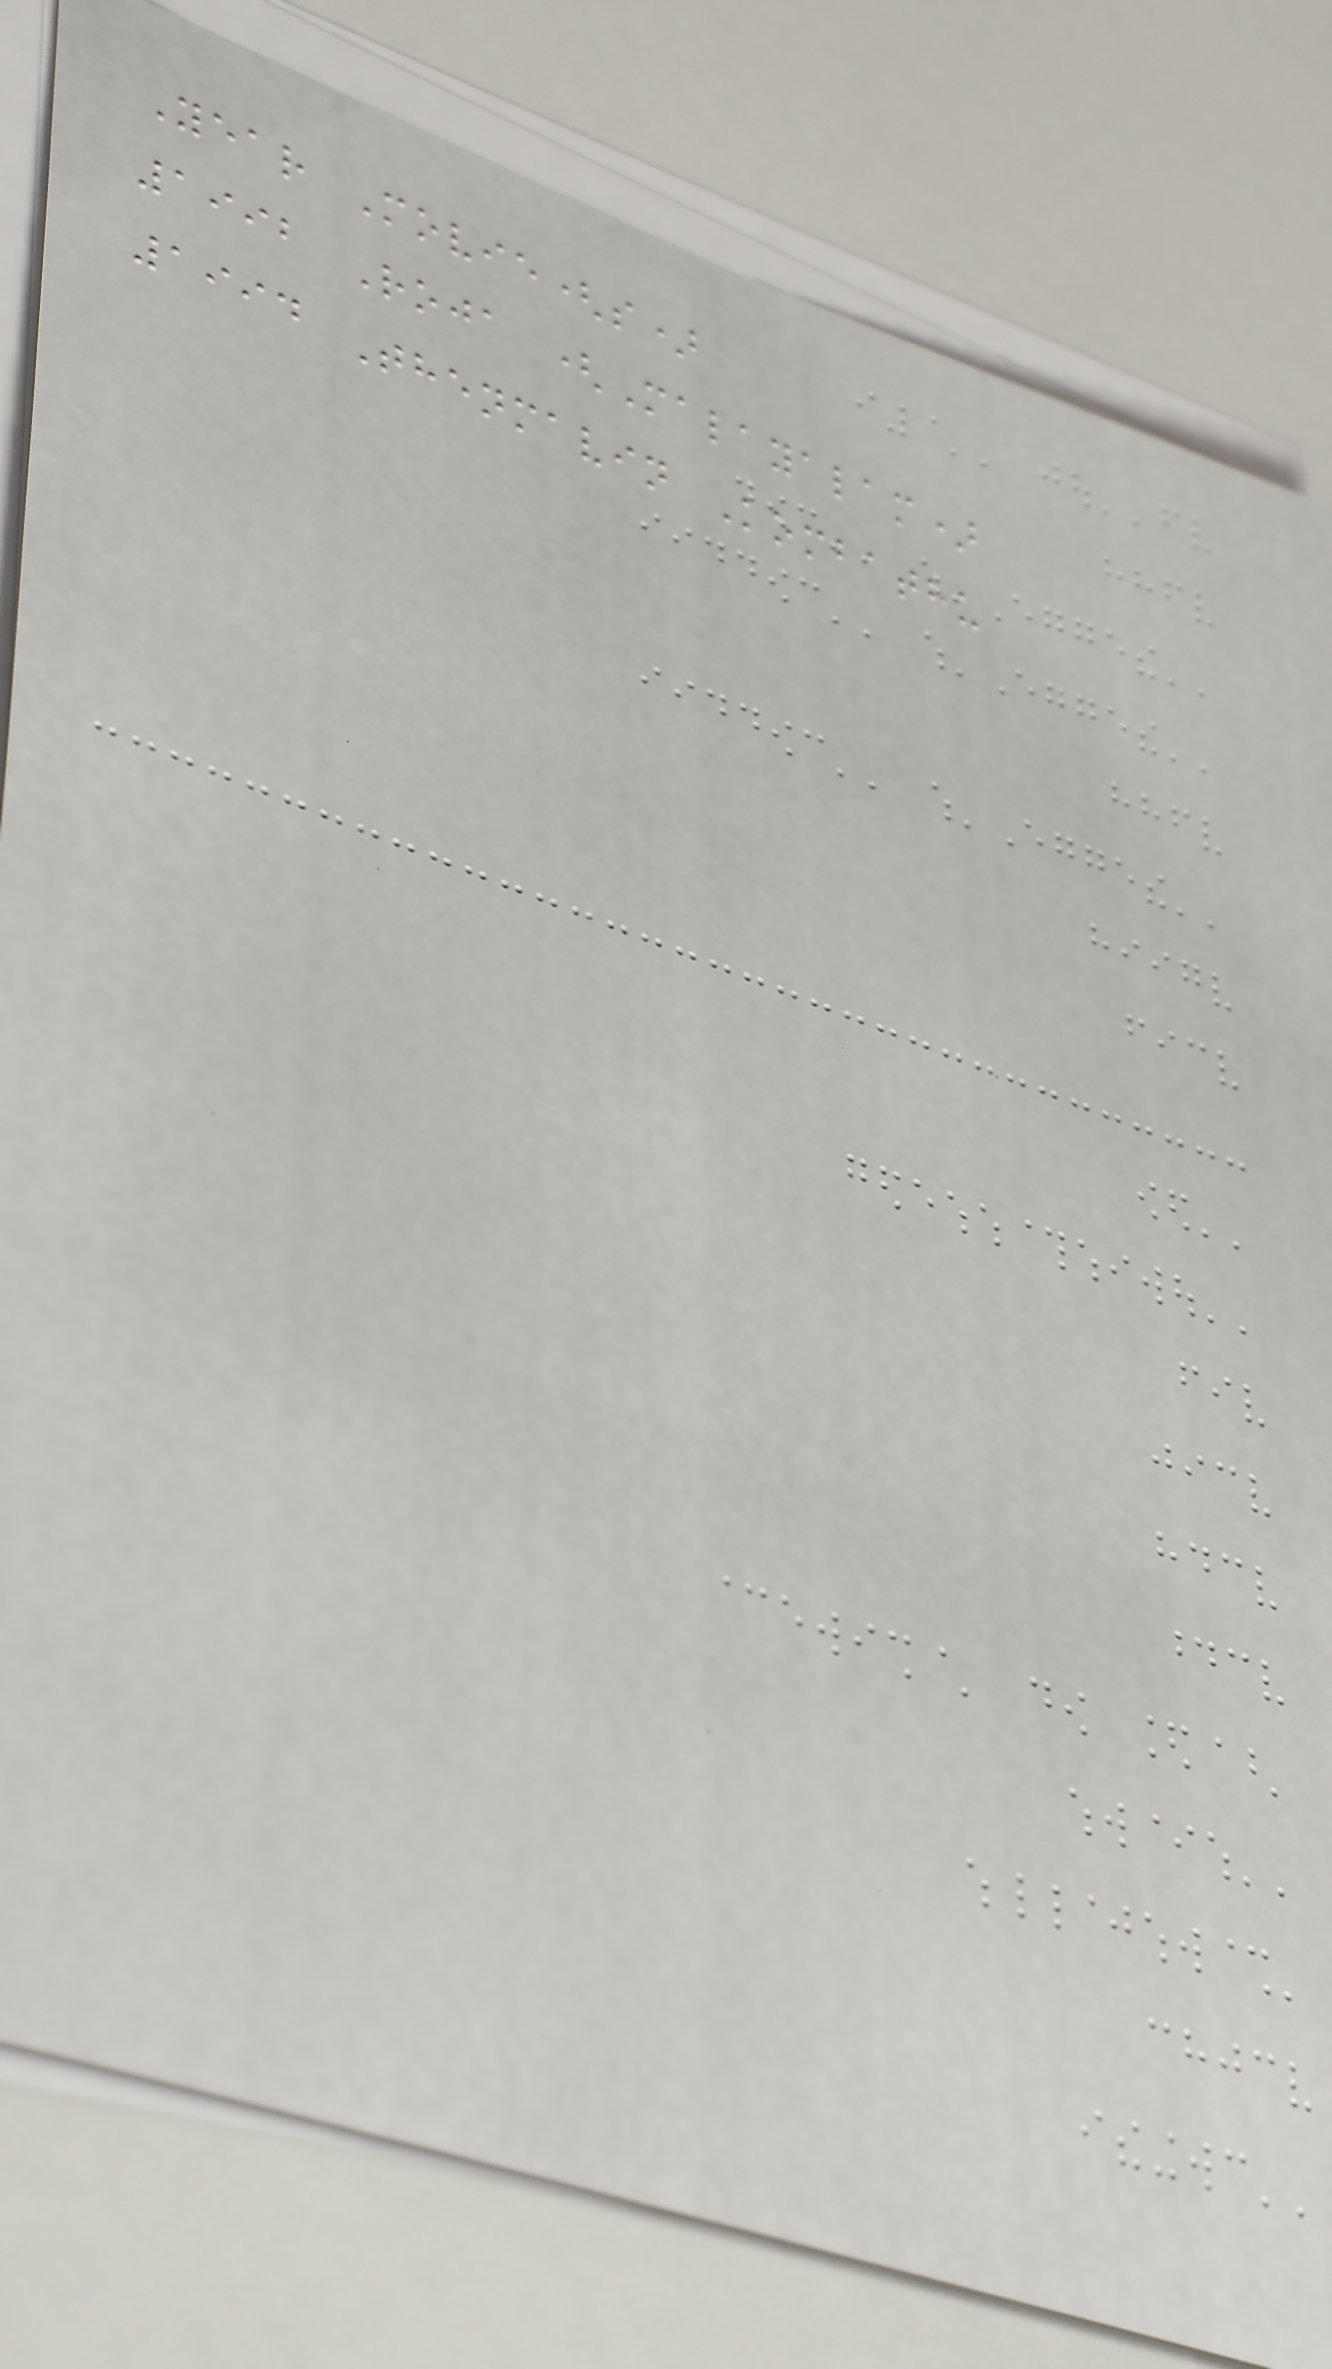Year Movie(s)
1992 Roja (Malayalam)
1994 Thenmavin Kombathu
